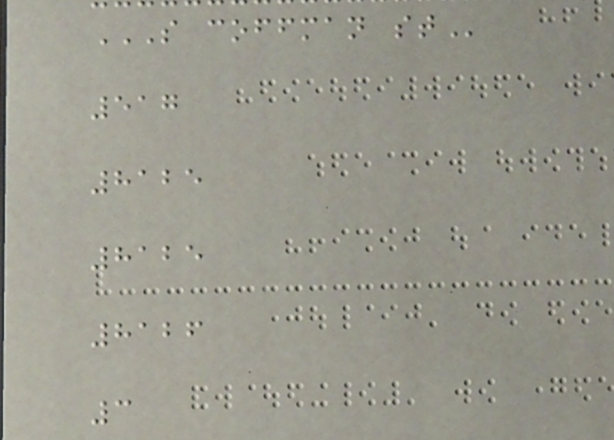S COFFMAN ST
517
8125
8125
8126
3
